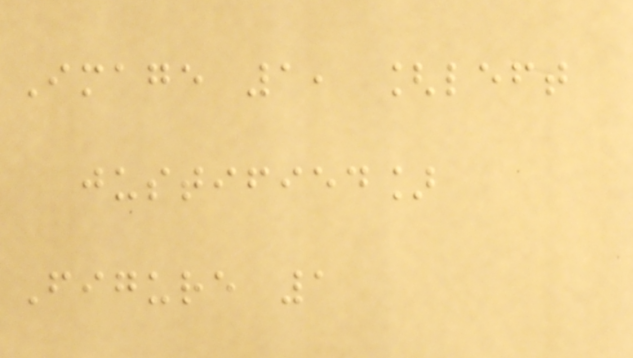Image 1, [left
justified]
Figure 1
